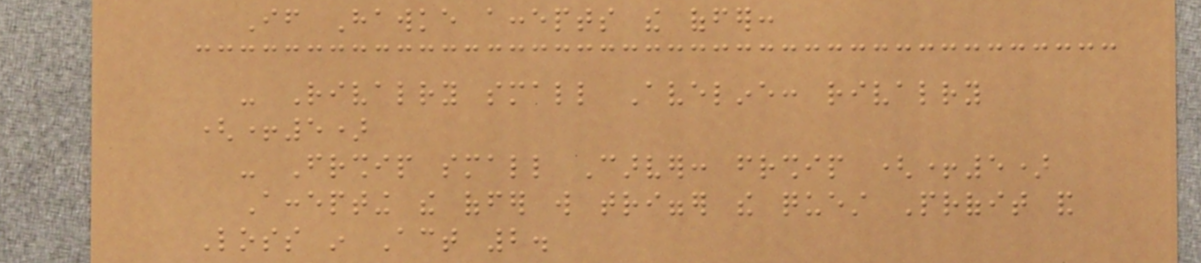If Hawke accepts the offer:
- Rivalry small Aveline: rivalry
(+5)
- Friendship small Carver: friendship (+5)
Accepting the offer will trigger the quest Profit and
Loss in Act 2.
